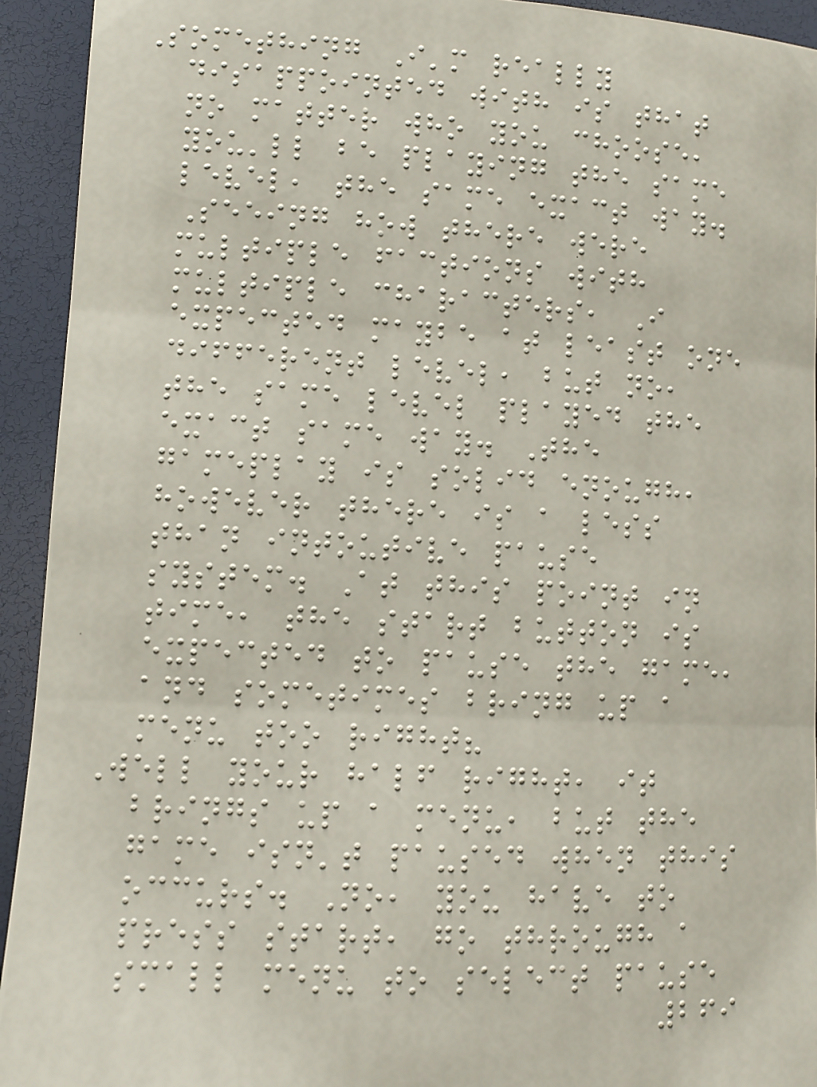Something I'm really
disappointed with is that
no matter who you choose,
you'll be playing the same
level, the same exact way.
Seeing how there were
multiple factions with
multiple characters, I
expected maybe at least one
different level, but no,
the same level played the
exact same way. The
gameplay is solid enough,
however there is a less
than intoutive pause
system. At this point in
time, the start button is
expected to pause the game,
and sometimes bring up a
menu too right?
Well your half right, it
brings up a menu, but the
game isn't paused when this
occurs. No, you have to
press start, go through a
small menu to select pause
269
